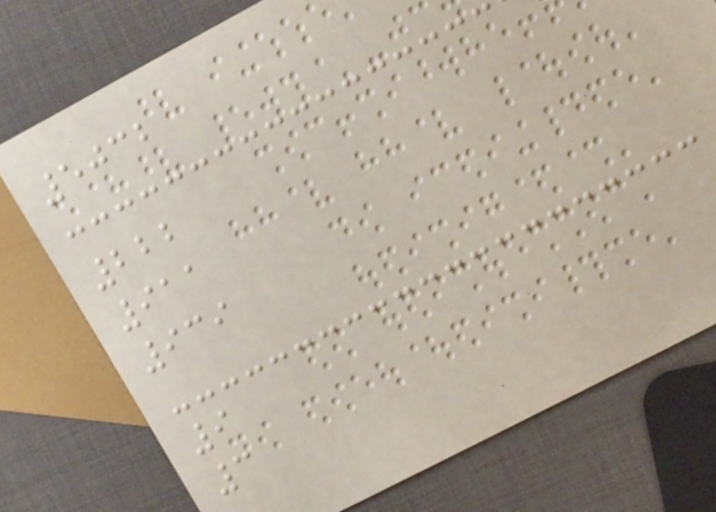5032
222
911
939
9
3
